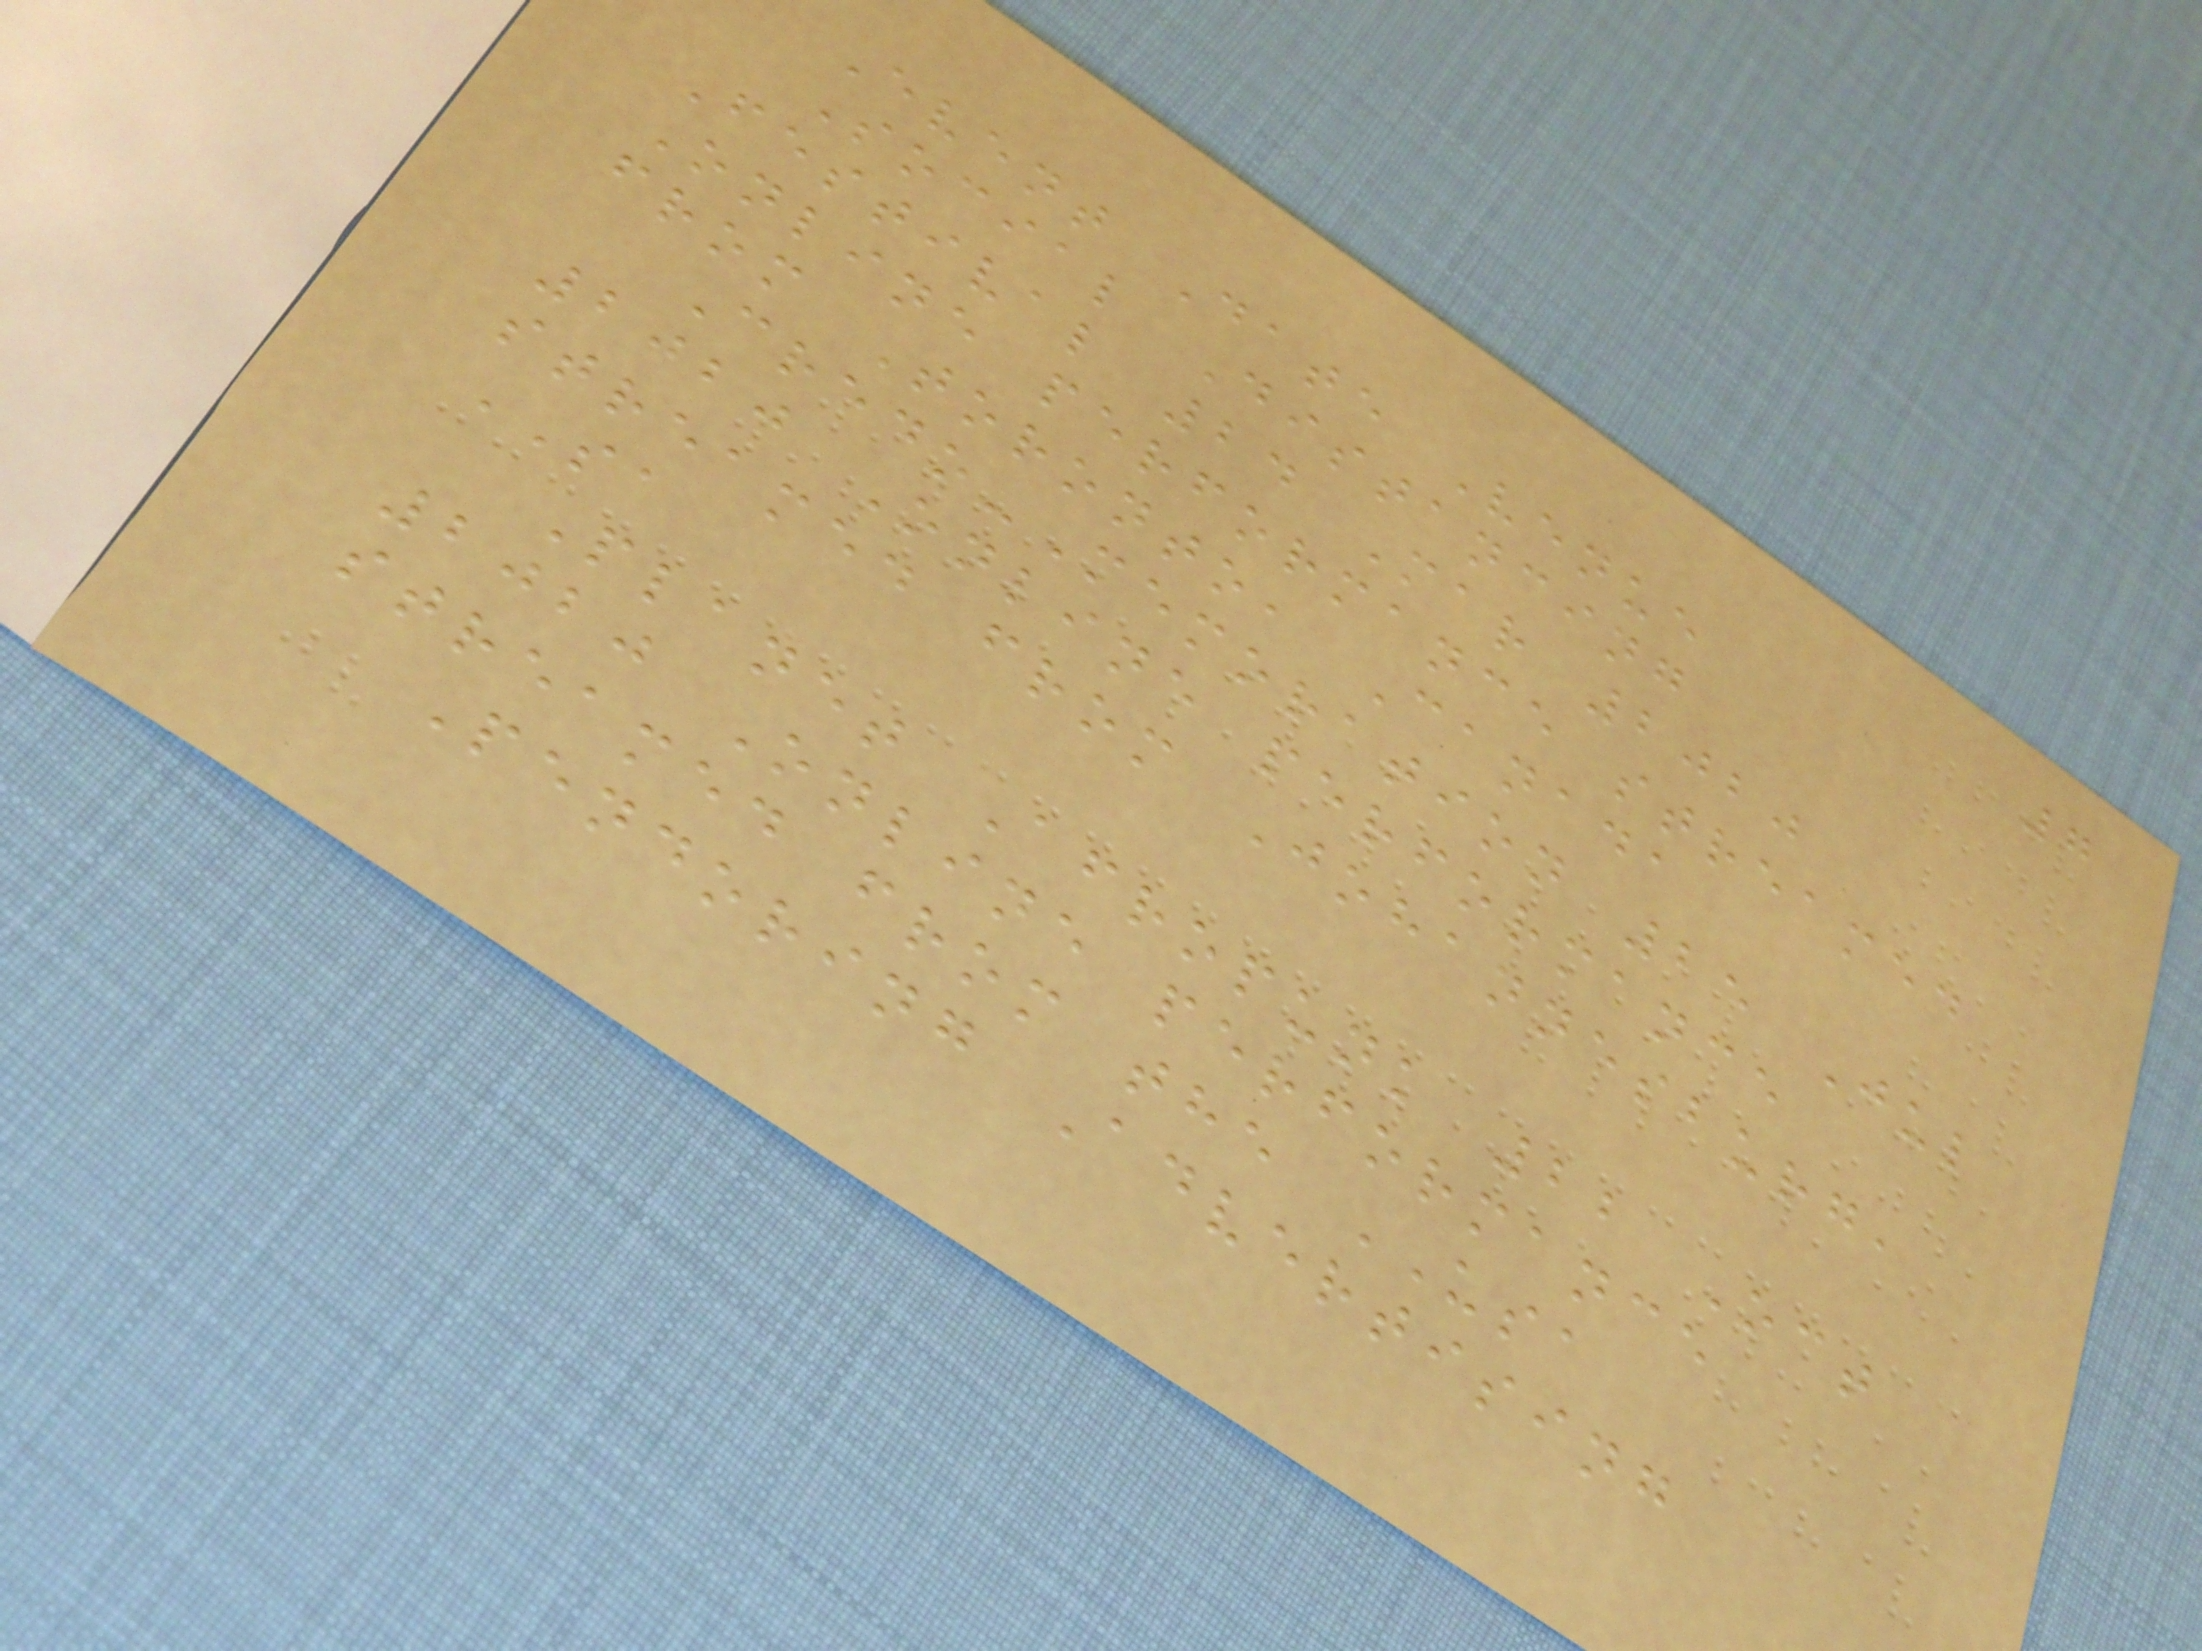7
Event Date Venue
Social Distancing
Festival 24 Mar 2020
Online performance streamed
from Toronto, Canada
Credo-Memoration 25 Jul
2020 Online performance
streamed from Johannesburg,
SA
Planet Afropunk 22 Oct
2020 Online performance
streamed from the USA
Pendoring Advertising
